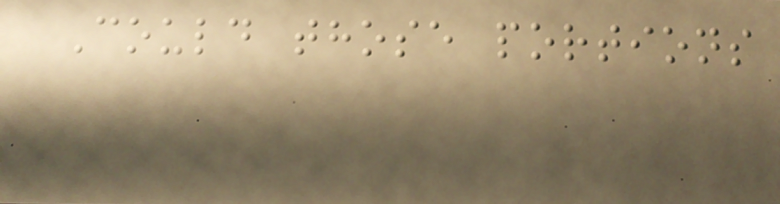Could those portions
